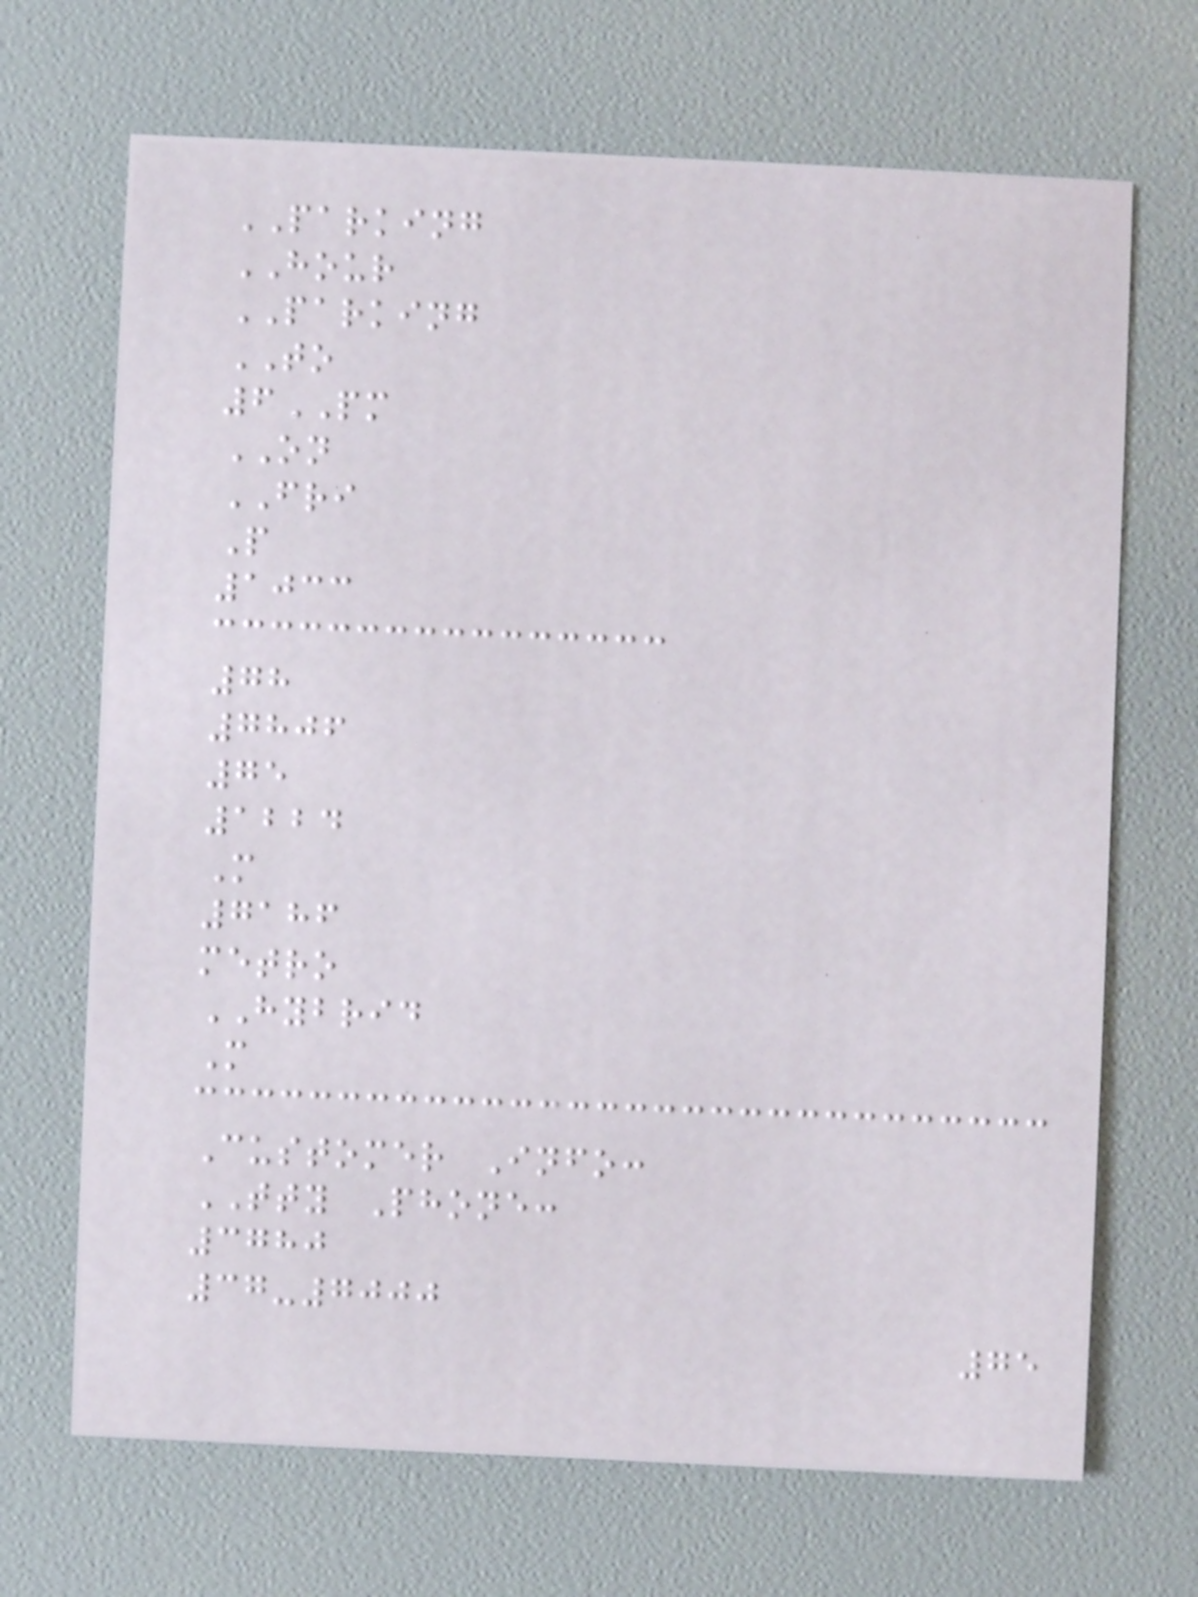PARKING
HOUR
PARKING
TO
6PM
ON
FRI
P
1033
78
7806
75
1224
M
7186
metro
HYBRID
M
Customer Info:
TTY Phone:
3780
37-7000
75
